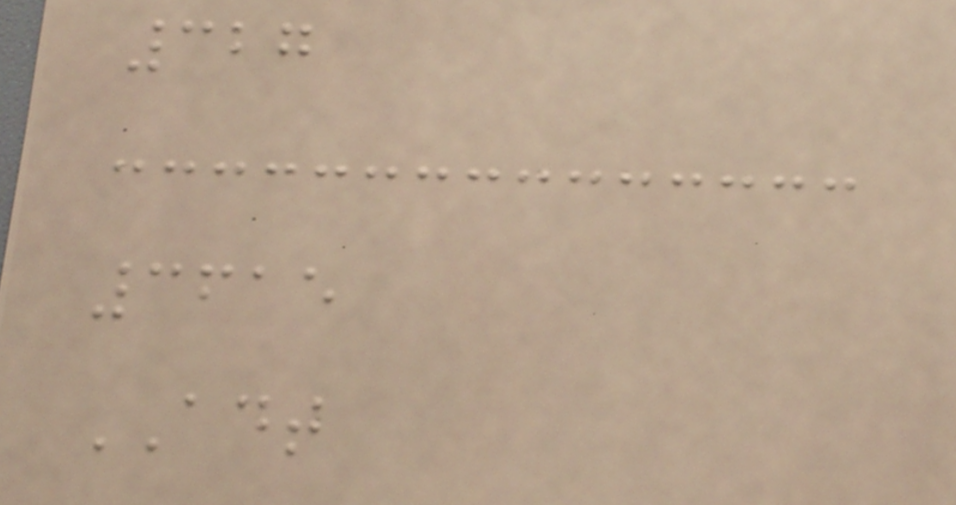327
3615
ADT
